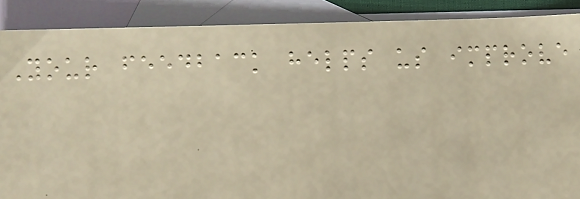Your feedback helps us improve
